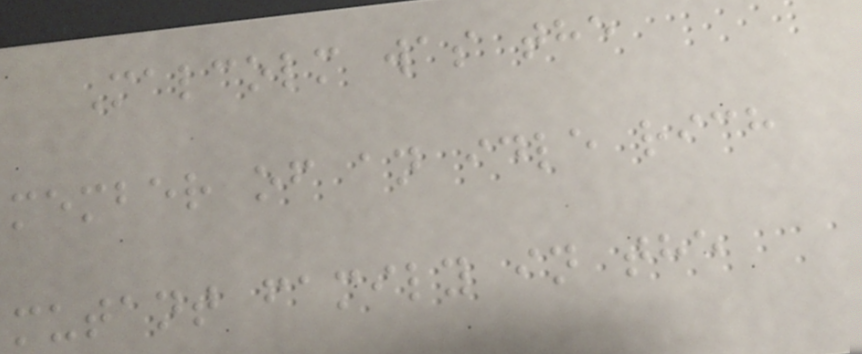Malcolm was the
member of an idle rich
mutant family in the
